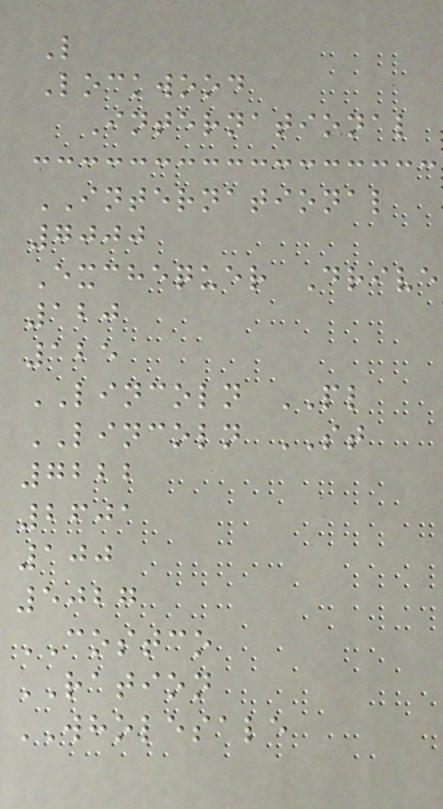L
Lockwood
International
INTERNATIONAL
7000
Exchequer Drive
120
125
LINCOLN PL
LINCOLN ST
7222
2601
100
5027
COSTCO
RATION
WHOLESALE
